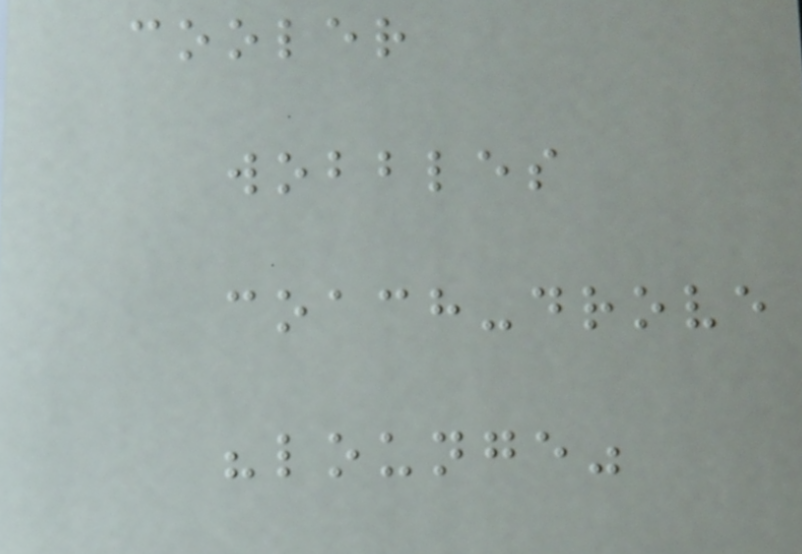cooler
wobbles
coach-drove
"lounge"
